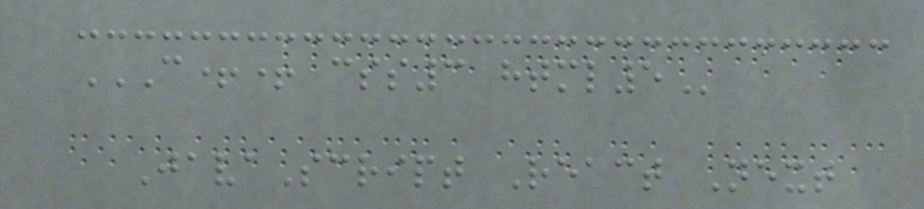C++ CSS3 HTML5
JavaScript React Next
